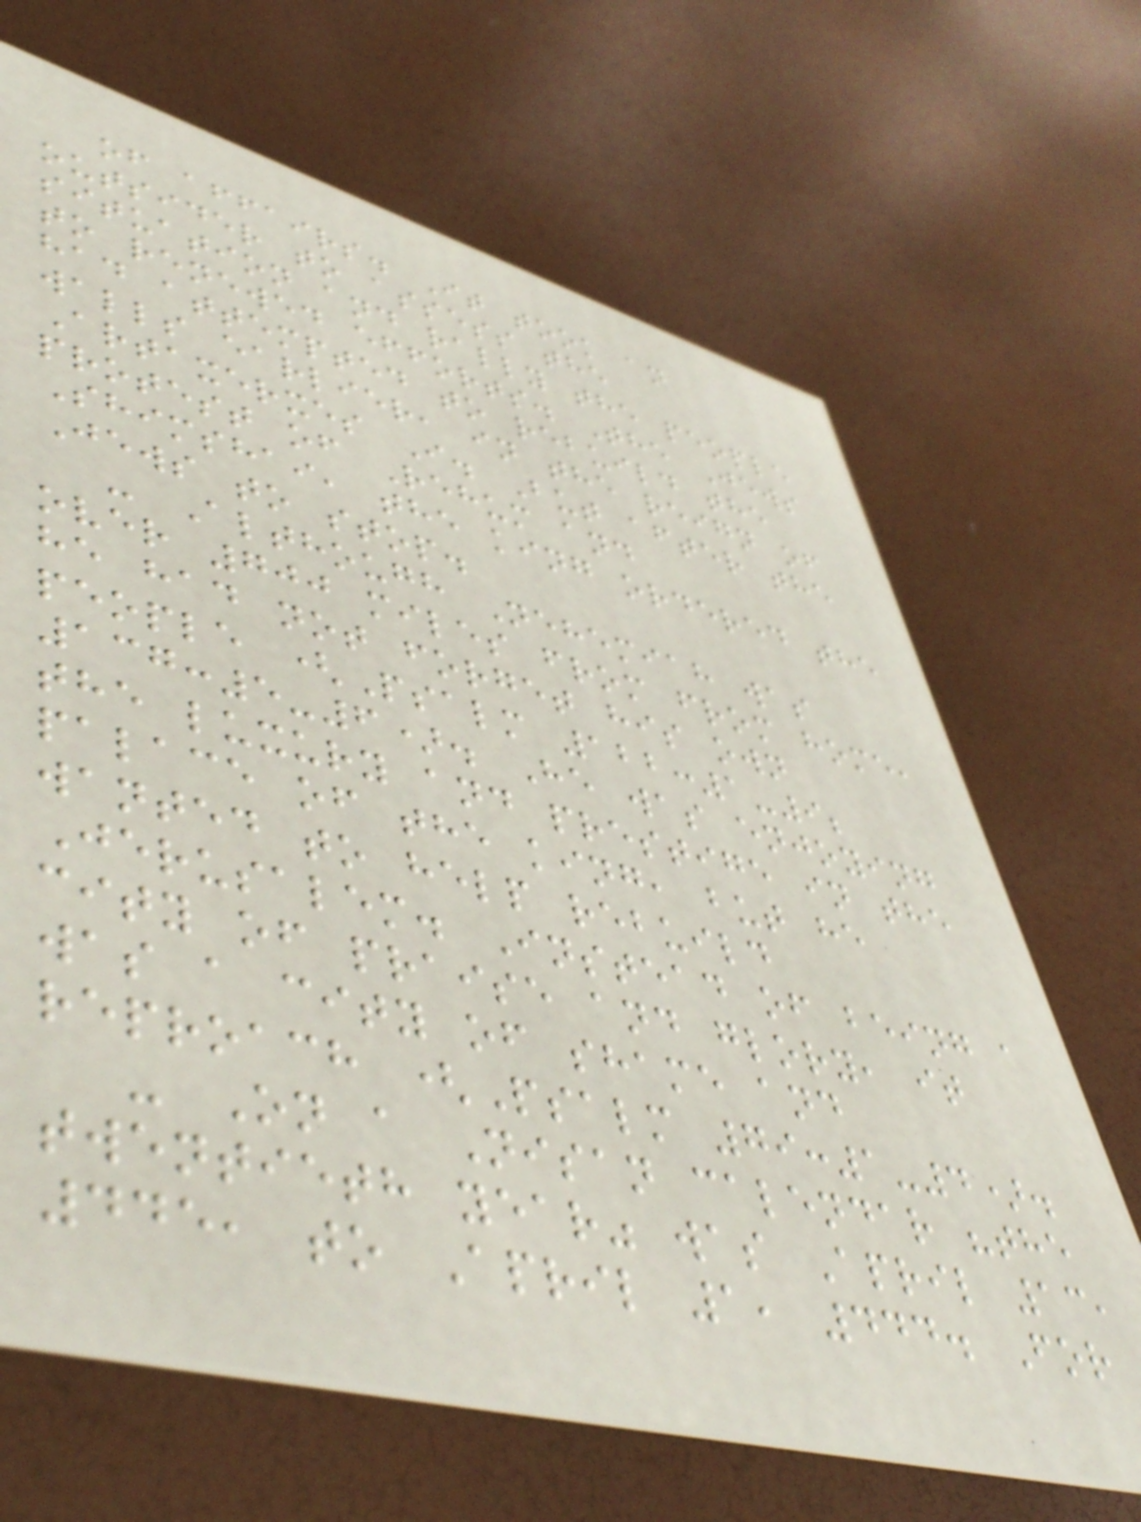of affairs. It took an
outsider to assess the
situation and rally the people
to renewed efforts. The Jews
had attempted to rebuild the
walls earlier, in the reign of
Artaxerxes I. But after the
protest of Rehum and
Shimshai, the king ordered the
Jews to stop.
- Although Nehemiah was
over 700 miles from from home,
he had not forget his own
people (Psalm 122:1-9;
137:5-6). He was enjoying
the luxury and prestige in the
palace of the king, but he
wanted to help rebuild
Jerusalem. Instead of being a
city of praise and glory, it
was a city of shame and
reproach (Psalm 79:1-4).
- On a Nisan calendar "the
twentieth year" was April 13,
445, to April 1, 444. For
